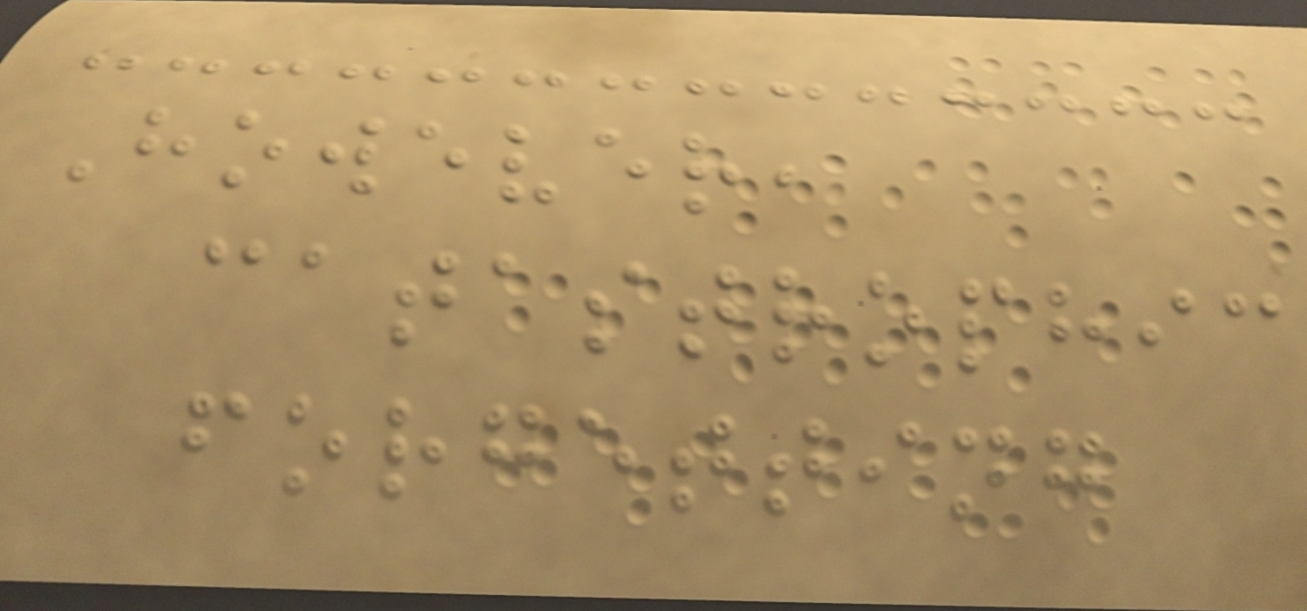However,
catastrophic
forgetting
